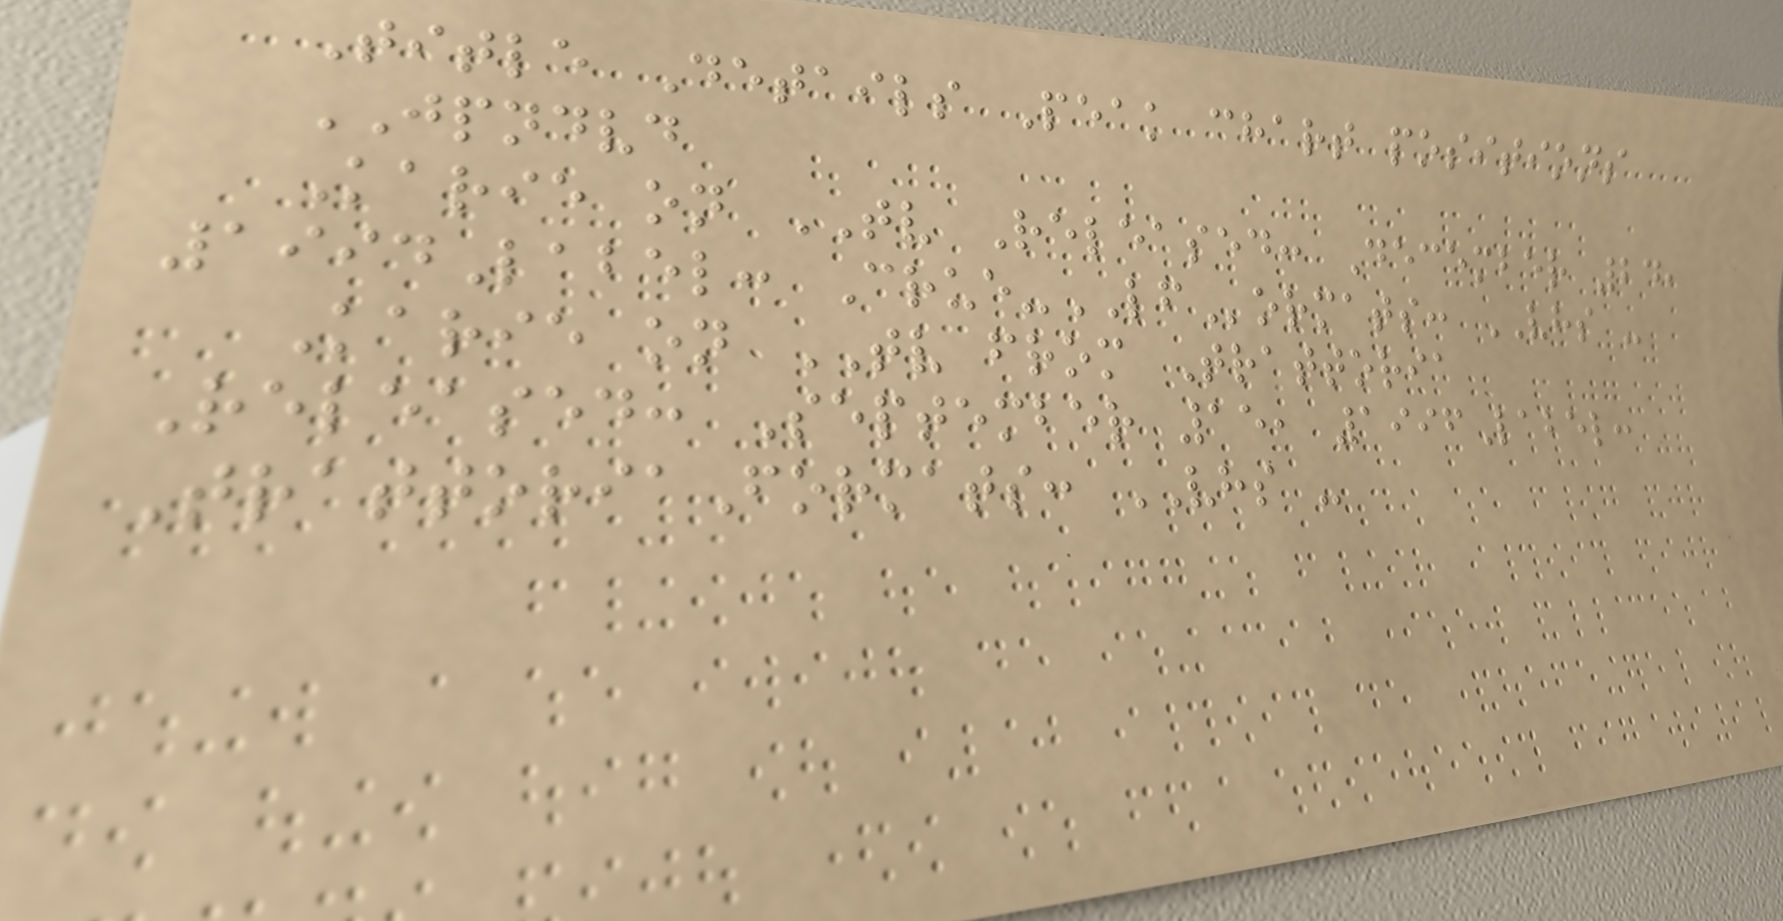Title Details Peak chart positions
JPNDVD
Karie on TV Released: December 24,
1994Label: Crue-LFormats: VHS -
Karie on TV from Trattoria
Released: September 15, 1996Label:
TrattoriaFormats: VHS -
